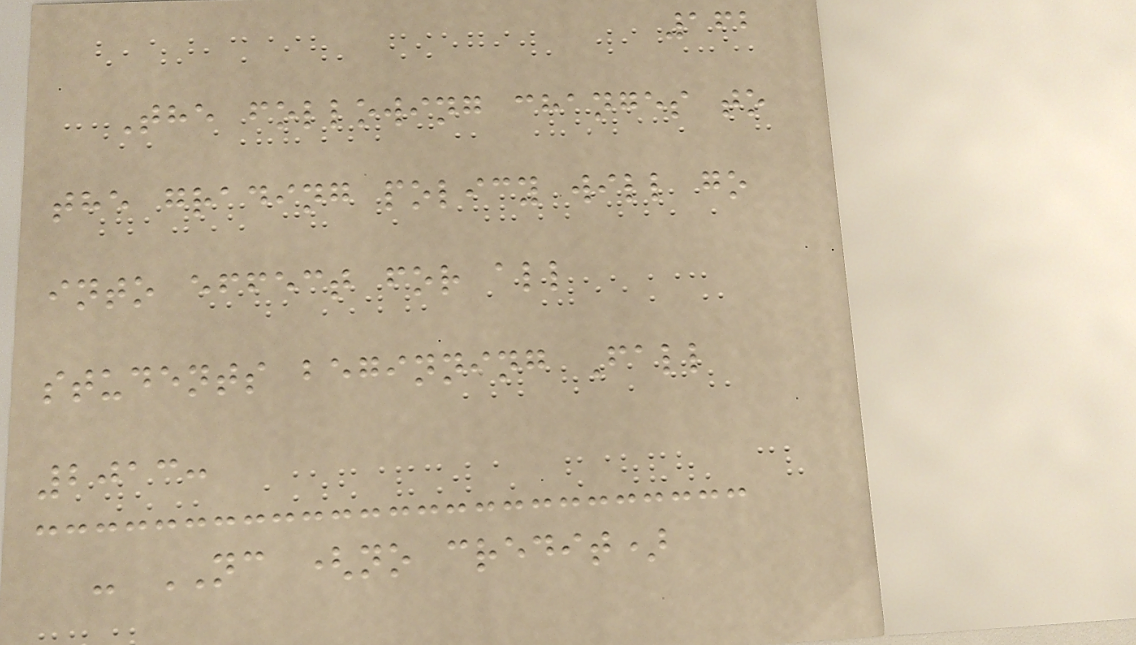162
The following changes to
the grading policy will go
into effect for all
students beginning Fall
2013:
- NC (no credit)
